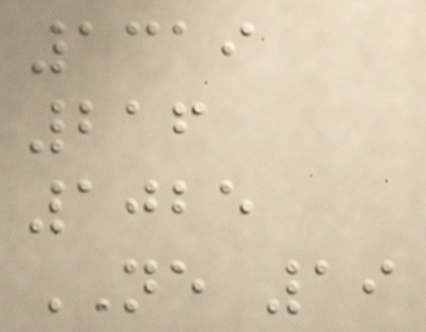1319
216
1025
NE 19
